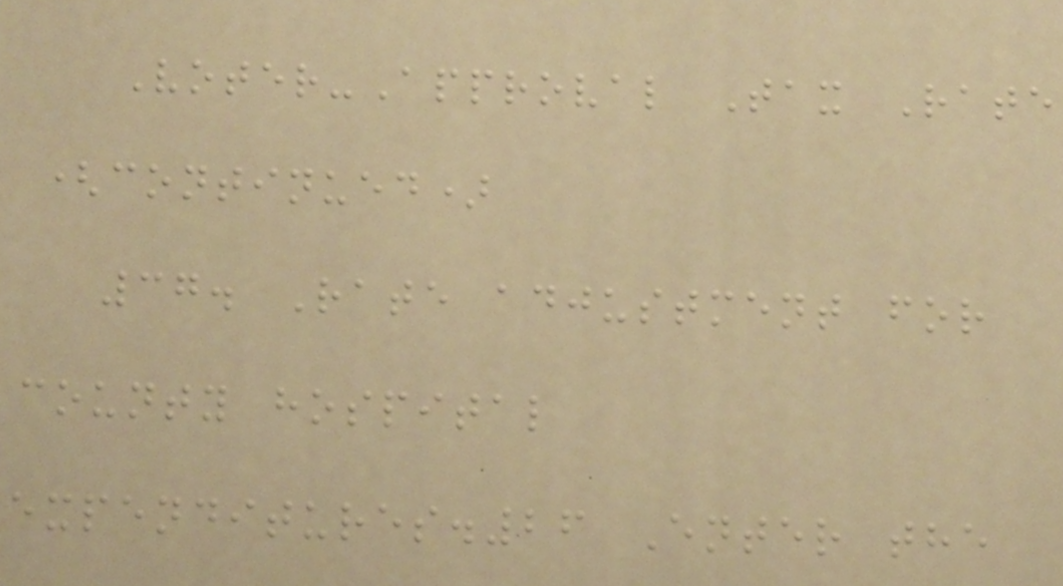Voter-Approval Tax Rate
(continued)
37. Rate adjustment for
county hospital
expenditures.26 Enter the
